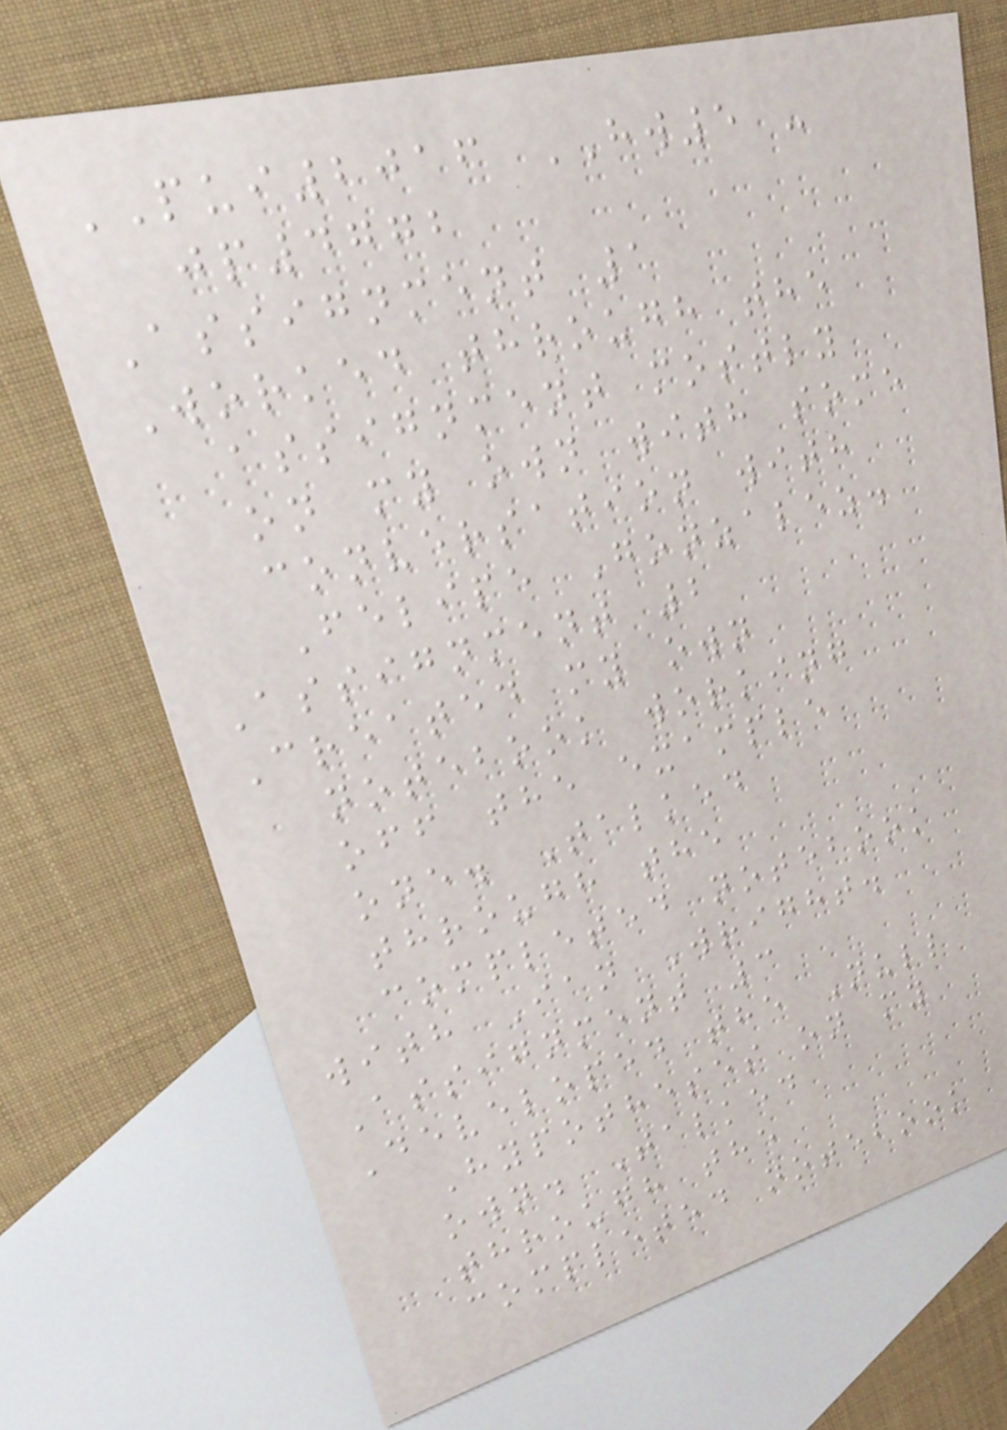PUI2016 HW5 -
jp4772
Assignment 1
Worked through the
assignment mostly
on my own with some
conversation with
Felipe Gonzalez.
Assignment 2
Created my own
notebook working
off the example
one. Talked
through the
completed notebook
with Ian Wright.
Assignment 3
Developed the Null
Hypotheses on my
own. Talked
through the
completed notebook
